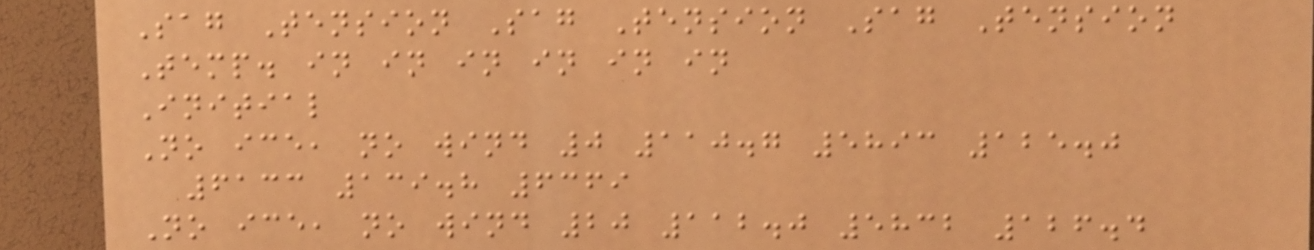Sag Tension Sag Tension Sag Tension
Temp. in in in in in in
Initial
No ice, no wind 0 110.7 5893 125.0
6133 139.8 6369
No ice, no wind 20 112.0 5832 126.4
